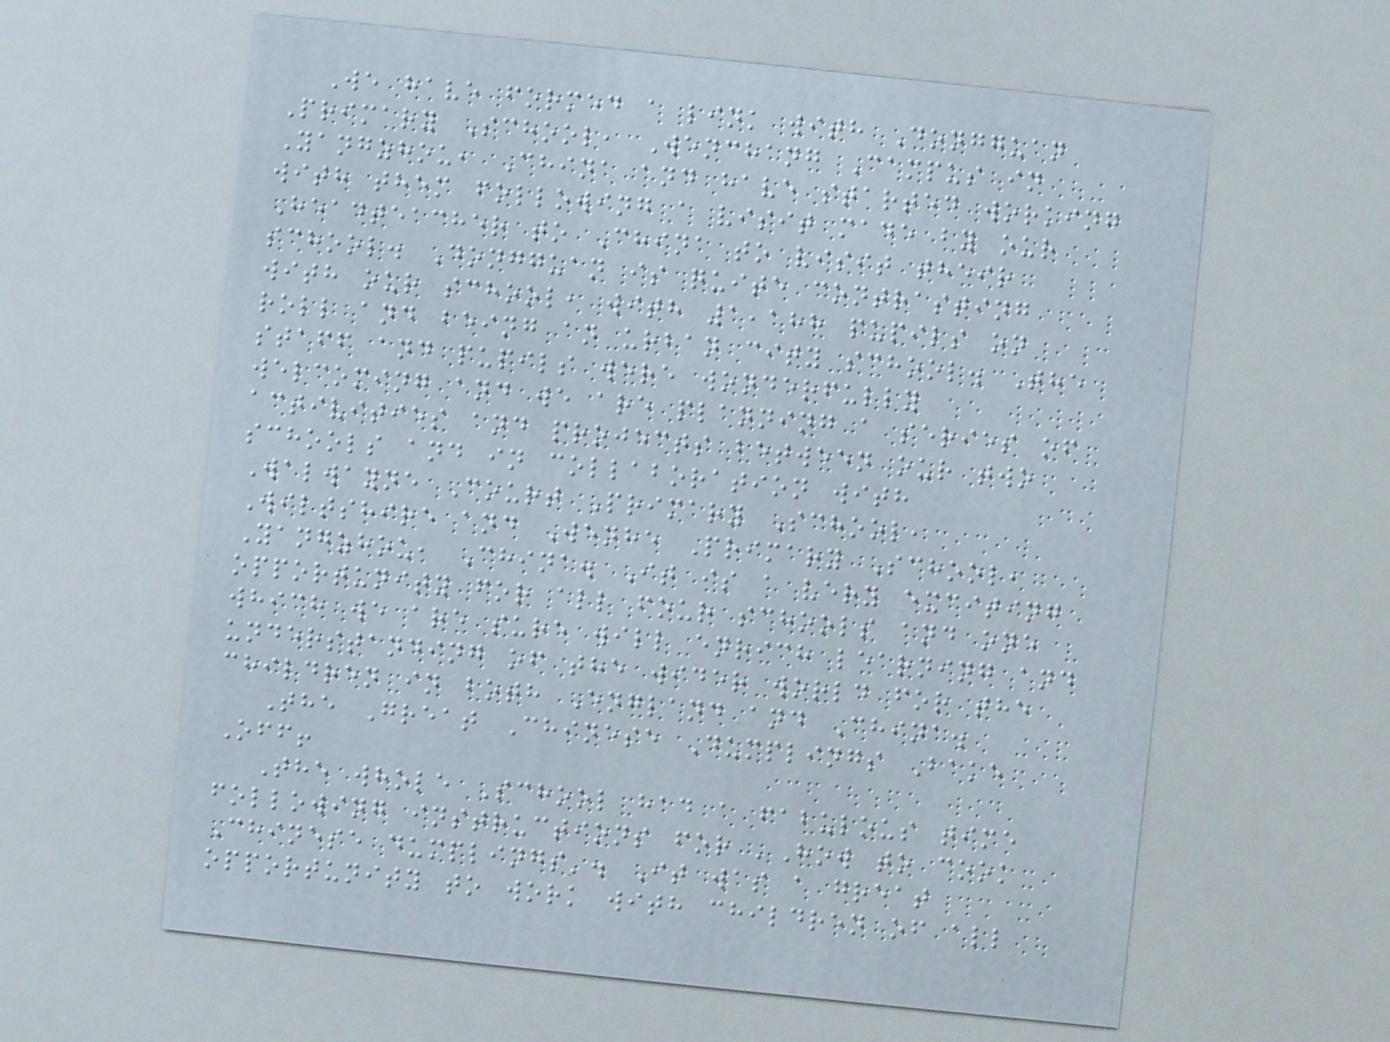We have formed a link with Dongguan
Primary School, Wenchang Campus in
Yangzhou, China and have started working
with them following a visit made by our
Headteacher to China to visit their
school. Dongguan is quite contrasting
with our school, with 1,188 pupils on
roll and being an urban city school. The
staff and pupils were wonderfully
welcoming and we are planning a series of
activities and projects between our two
schools and in collaboration with
Walwayne Court Primary School,
Wiltshire and Wenhe Primary School,
Yangzhou, China. It is a very exciting
opportunity for all four schools and one
which we are sure will enrich learning and
understanding of the wider world for the
children in both England and China.
The Great Chinese Dumplings Bake
Off!
The whole School had a fabulous time
following instructions for 'How to cook
Chinese dumplings'. It was a great
opportunity to work with children of all
